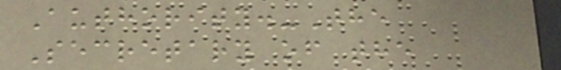Authority.-The
Secretary of the
